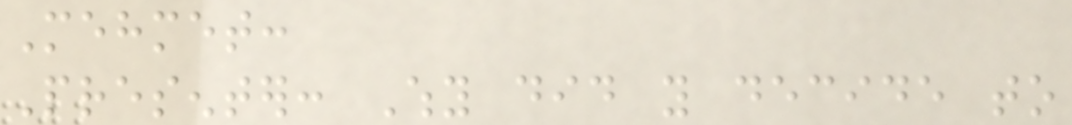Mehmet:
Presenter: Why did you decide to
